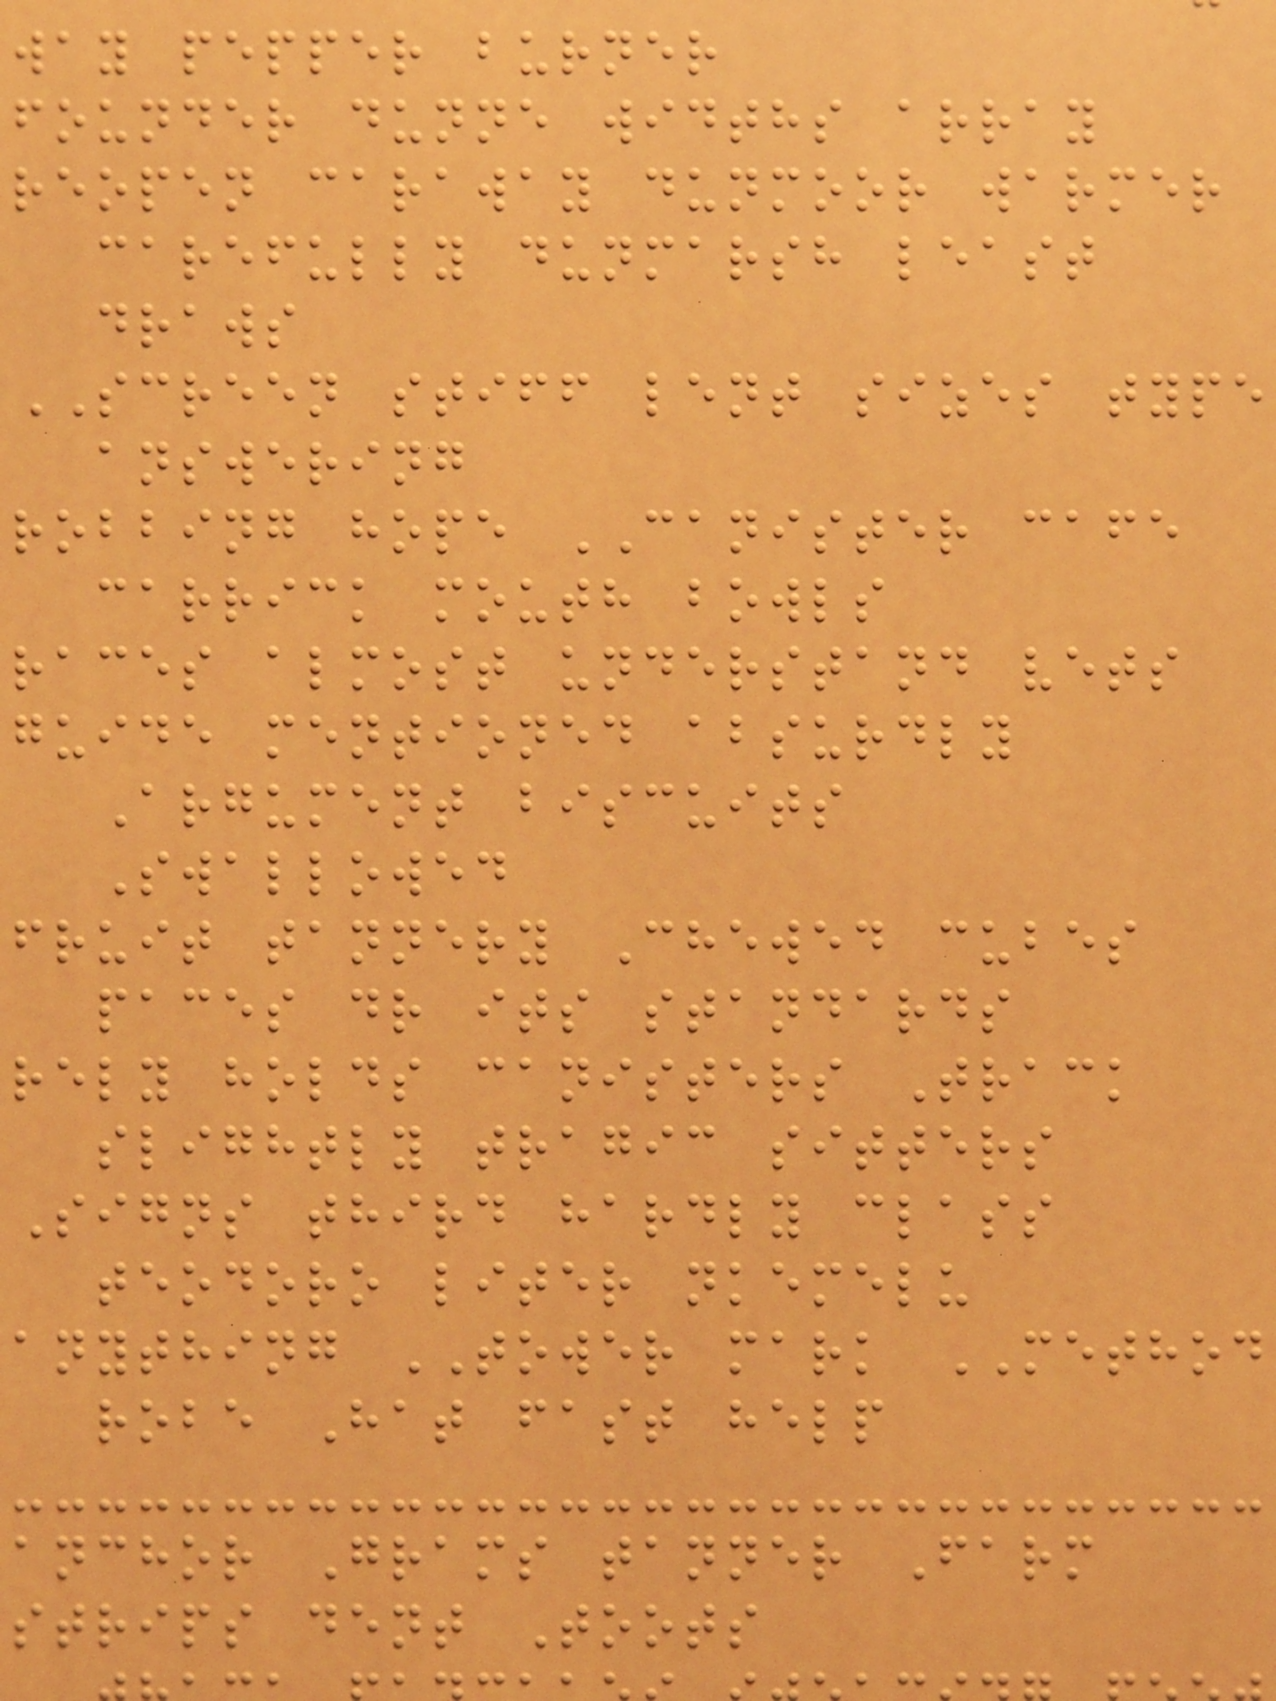way pepper burner
founder dunne widths array
reopen caraway dunmoor warmer
carefully dunmarsh least
draws
SCREEN stiff lent sizes type
answering
robbing hope CANISTER cafe
carrick mouth bowls
races almost understand vets
guide mentioned absurdly
Argument biscuits
Swallowed
fruit tannery Chewed cubes
paces dr its standards
rely holds canisters Track
slightly tragic sitters
Signs third hardly class
teodoro liter nkemelu
anything TOWER mark METHOD
robe Hat fast help
anchor Grams tanner Farm
strips dent Toots
